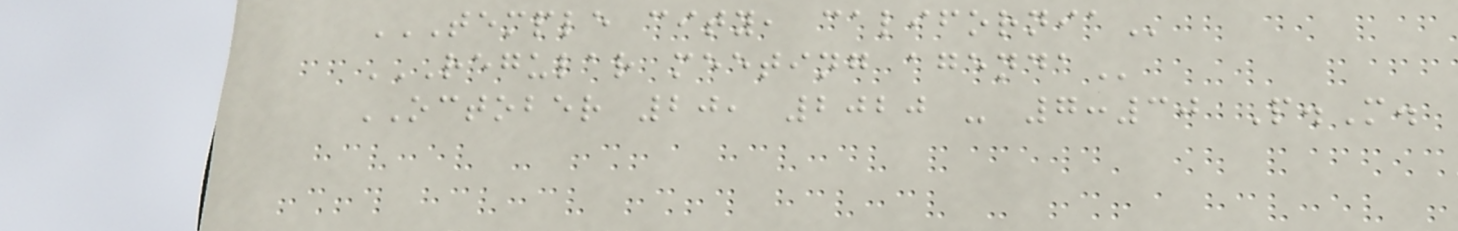TEMPLE CITY, CALIFORNIA
REGULAR MEETING AGENDA
OCTOBER 20, 2020 - 7:30 P.M.
